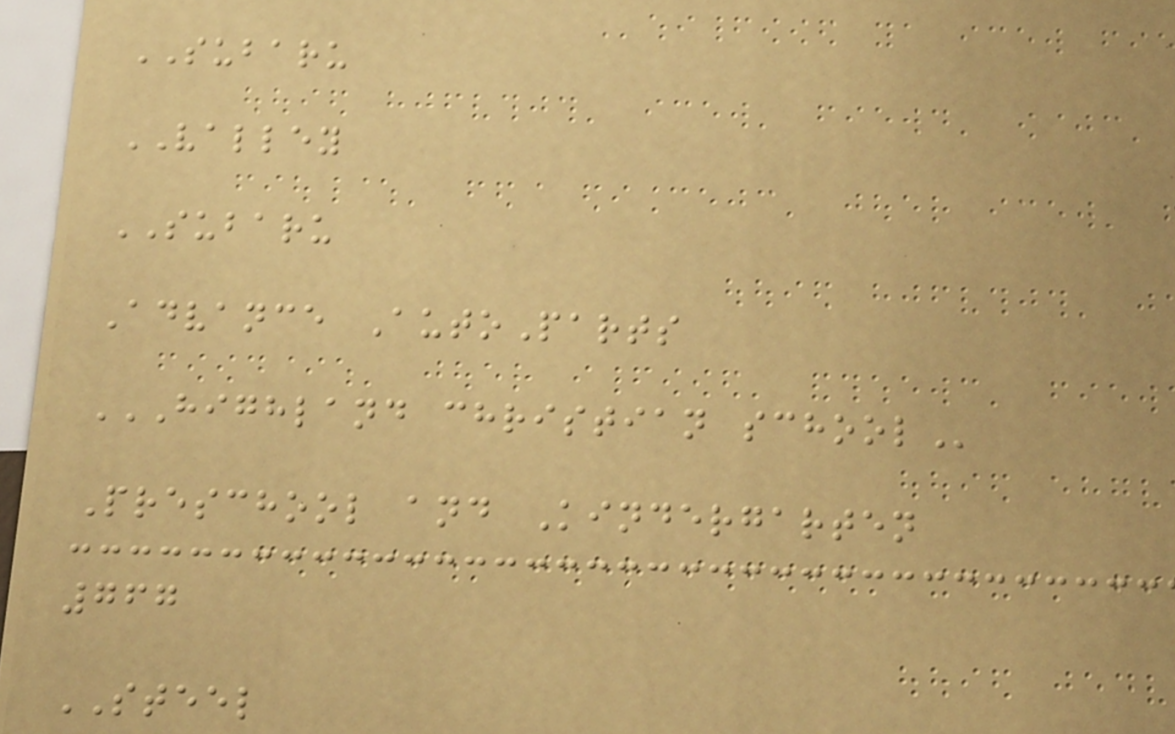SUBARU
VALLEY
SUBARU
Advance AutoParts
HIGHLAND CHRISTIAN SCHOOL
Preschool and Kindergarten
767
STEEL
